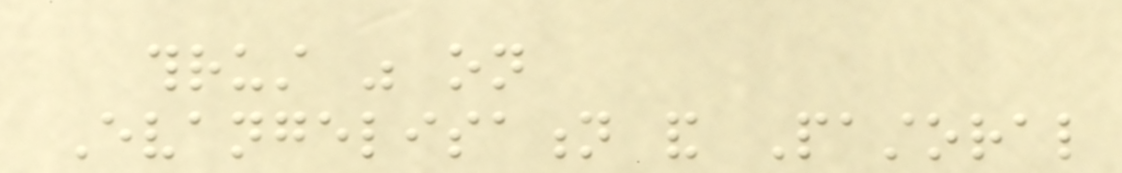thrust was on
Evangelisation and Pastoral
